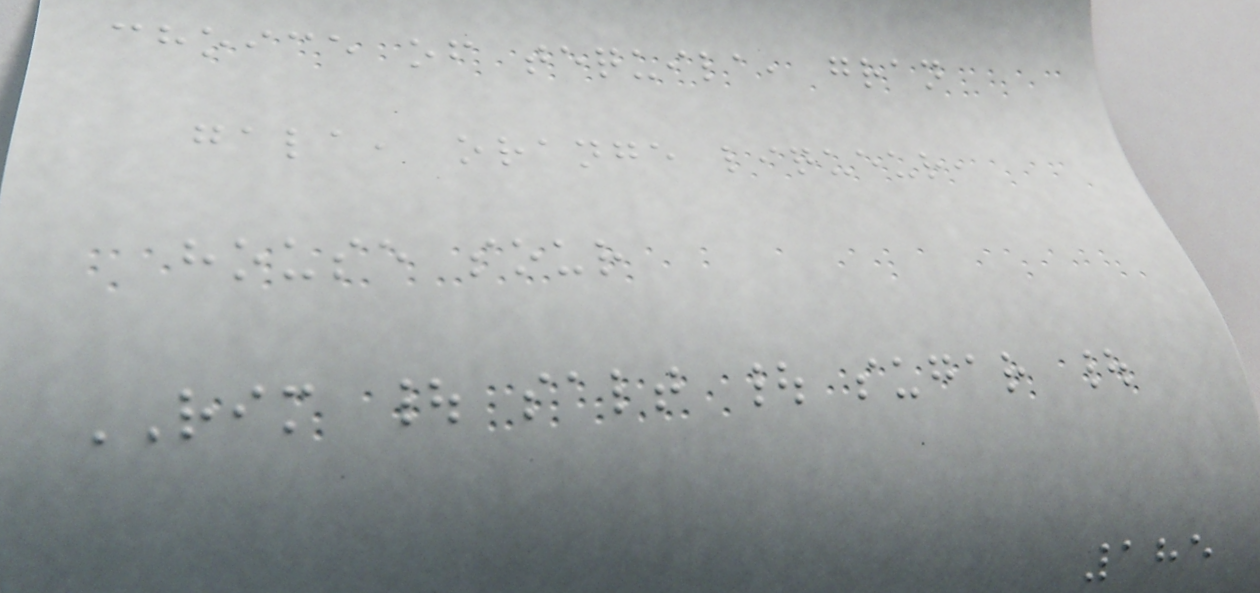choice of tequila, gran
gala, orange liqueur,
house sour
RIM | salt | sugar |
185
